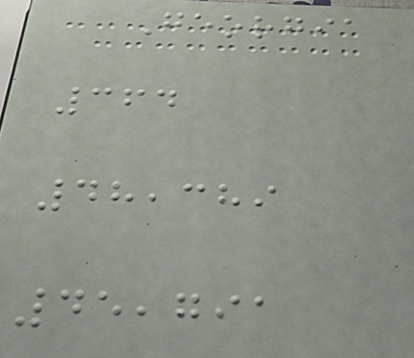Georgia
364
48,389
45,791
